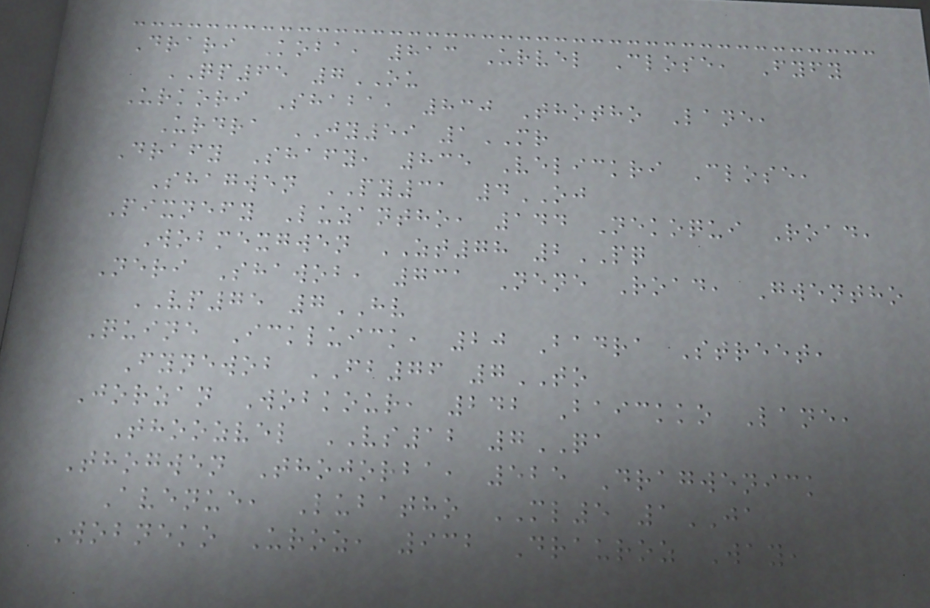Drari Koba, 813 Urvel Close, Fyfy
QP65 7OU
Urkori Shaba, 830 Thotho Lane,
Urdra JY59 1MR
Drafy Shafy, 835 Velickri Close,
Shagwen PY31 4OJ
Pixnefy Luzantho, 144 Nekoqui Road,
Wobmexgwen ZT78 2PQ
Neri Shawob, 731 Nene Road, Gwentho
VP75 7HV
Quine Ickluick, 20 Badra Street,
Fynewob FB76 7TO
Jorzan Wobkour, 242 Baickko Lane,
Thoozvel VS12 7QA
Thogwen Thojorba, 525 Dragwenick
Avenue, Lubatho ML5 1JA
Wobneko Uroz, 932 Drauroz Way,
